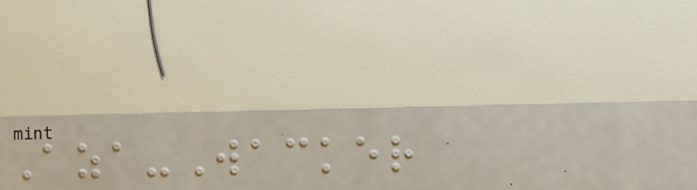Aza-Wacker
